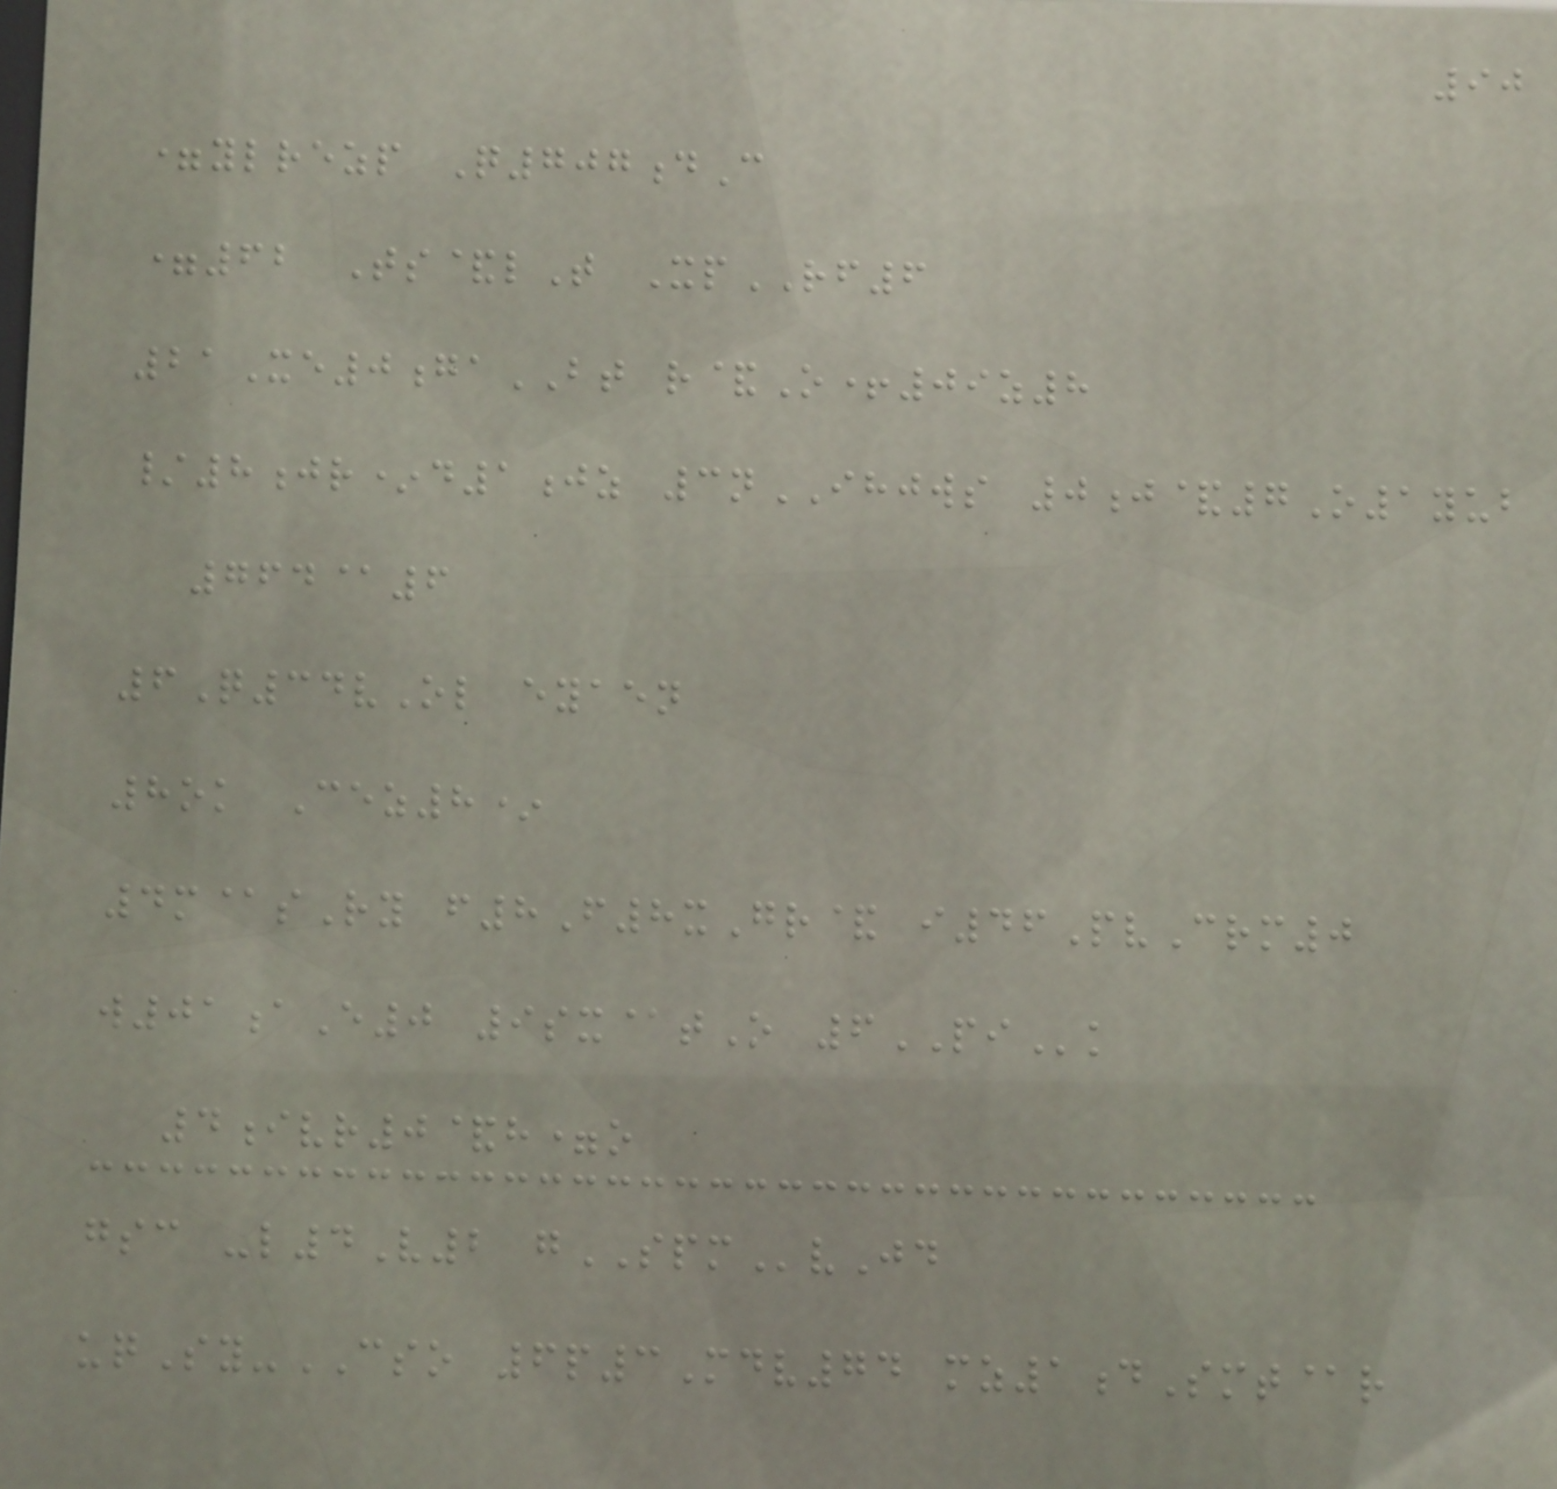90
=ylrezp Q707dC
=62 Ts&lT XpRF6
21Xe0gaBT r&O+09z8
/8jr*d1jz 3nIHJWS 0j&7O1yub
764@6
6Q34vOl eyaen
8ok Cez8*
4m@sRy f8F8xGr& i46PvCrm0
w01aE0 9sx@tO 6PIk
4ivr0&h=o
gsc -l4V2 gSPMvJd
uqSy-CSO 6p3Mdv74 mz1dSmt@r
